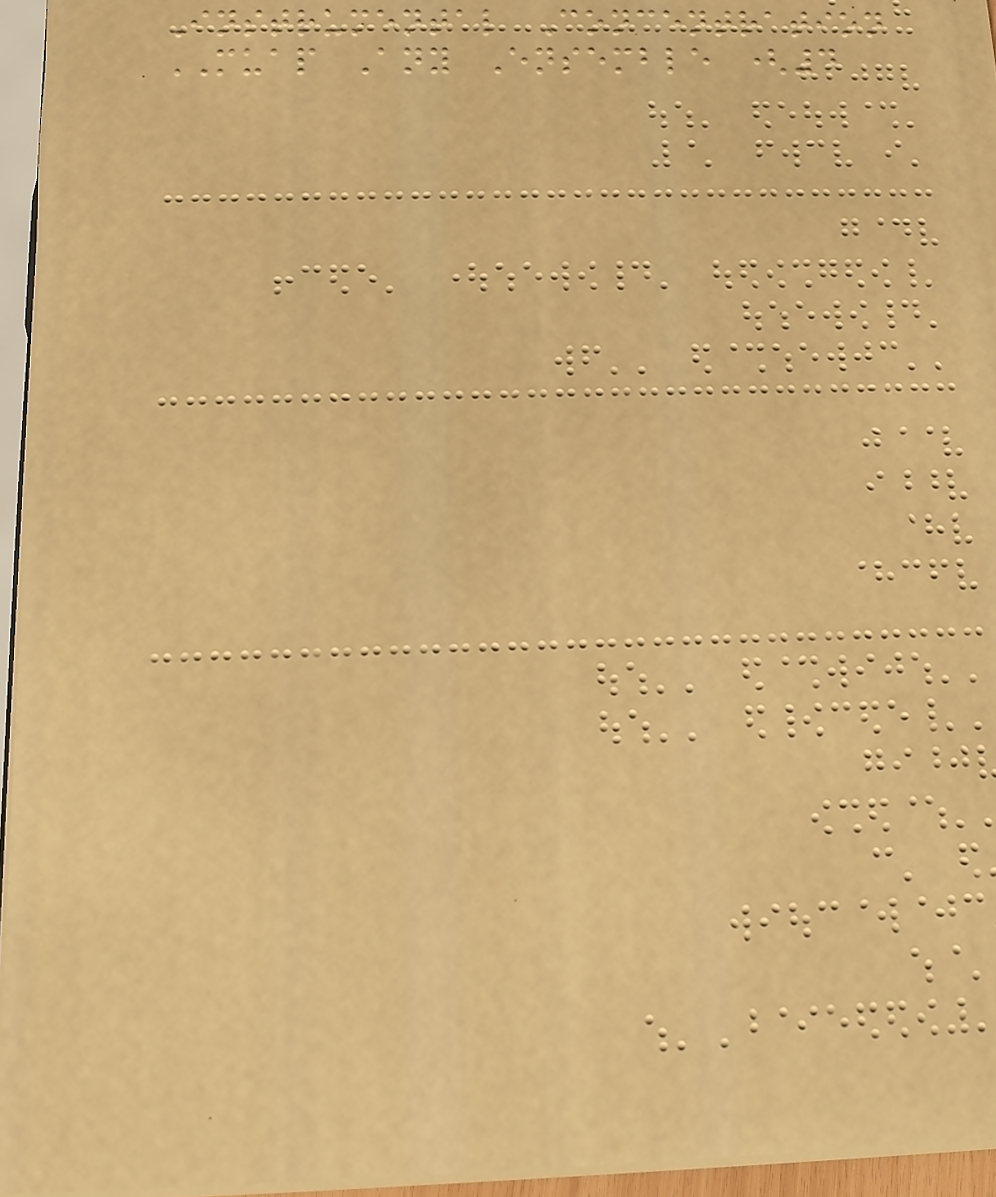Instrumental Concentration
MUAP Any Ensemble (4
